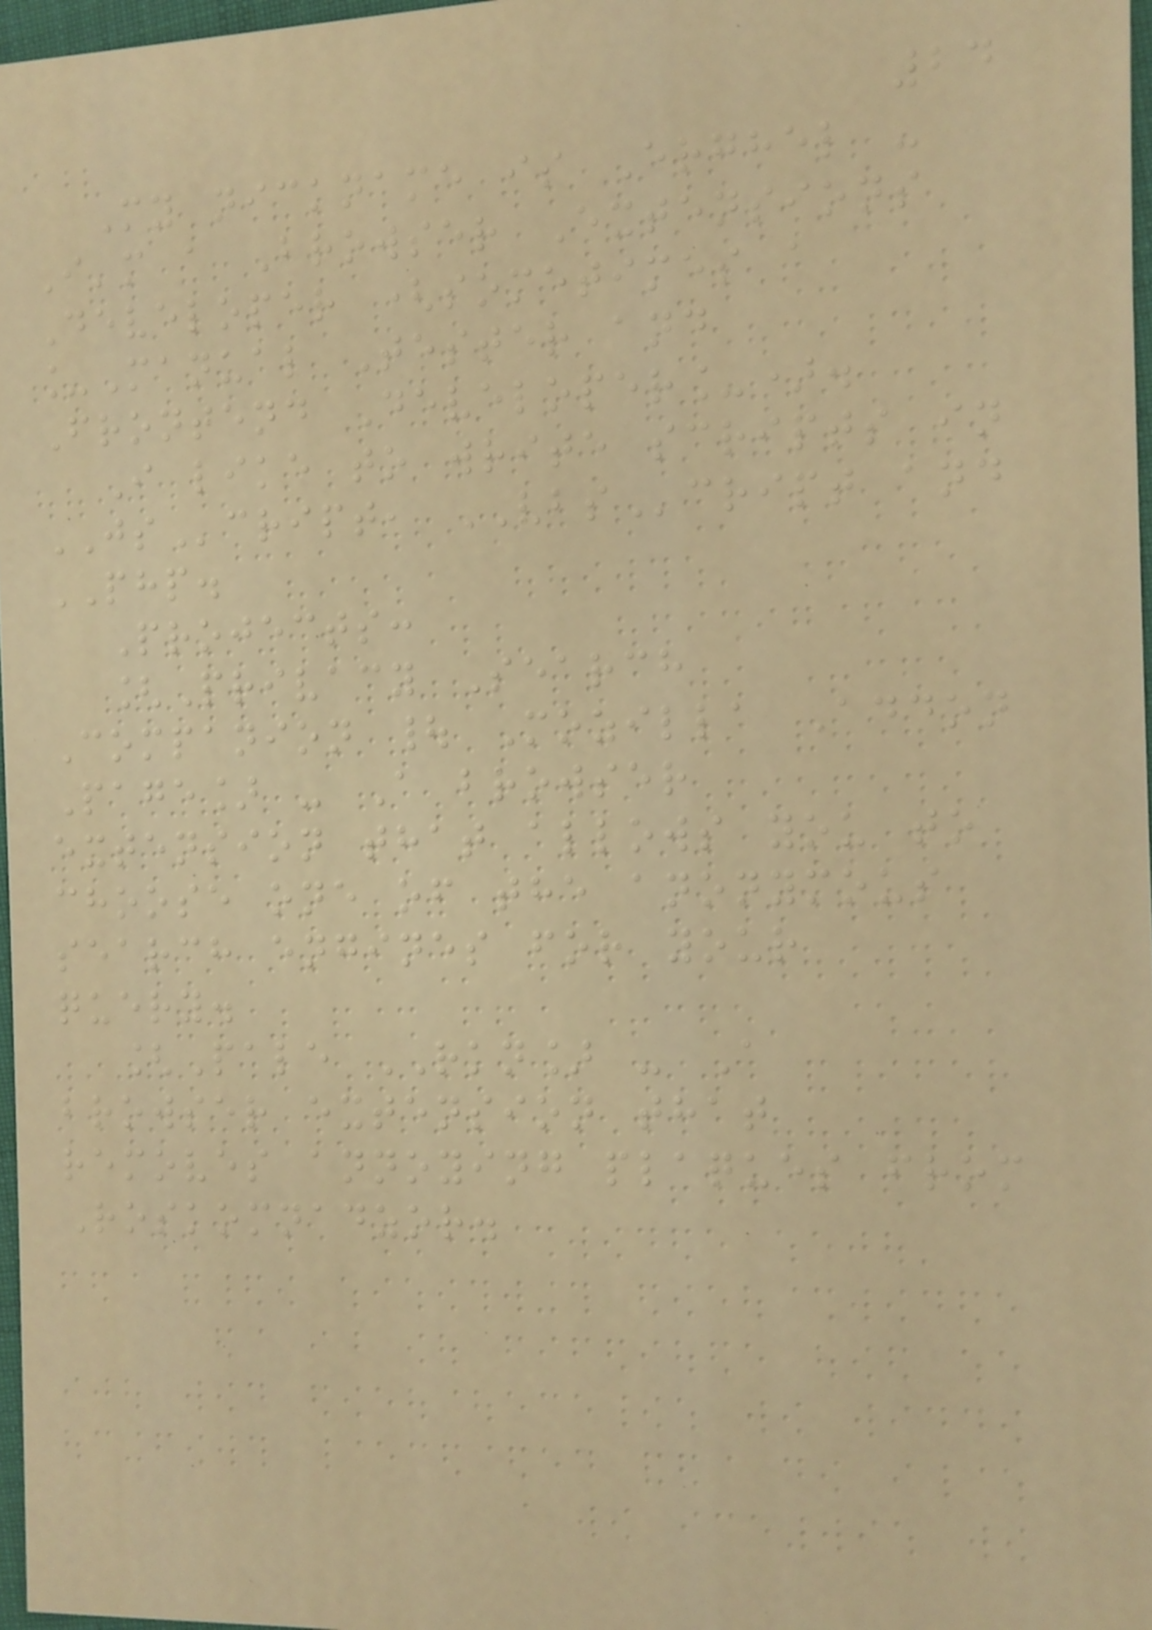24
My nickname is Erghel -
I'm a Browser Extensions
Developer (sometimes a
_Manual Tester and
Frontend Developer_).
I like to write scripts in
JScript, VBScript and
PHP.
Projects:
[Privacy Search
Companion | Mozilla Addon
Page] - A browser
extension that allows you to
choose one of the anonymous
search engines for your
query.
[Pale RKN] - A
browser extension that
removes annoying plaques from
Roskomnadzor.
